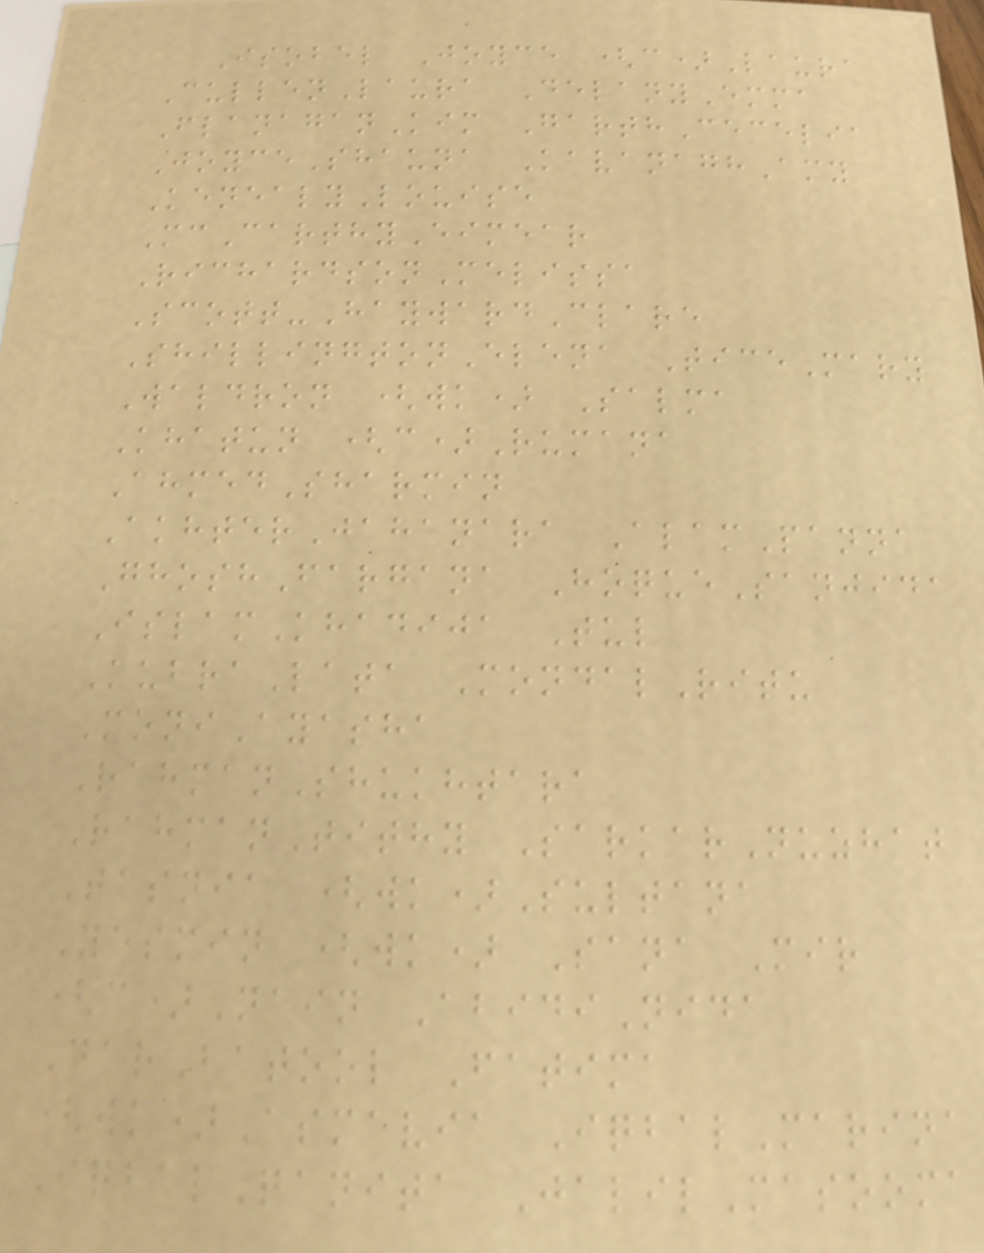Isobel Joyce (c)Laura
CullenLaura DelanyEmma
FlanaganKim GarthCecelia
JoyceShauna KavanaghAmy
KenealyLouise
McCarthyEimear
RichardsonMelissa
Scott-HaywardClare
ShillingtonElena TiceMary
Waldron (wk) Salma
Khatun (c)Rumana
AhmedSharmin
AkhterJahanara AlamPanna
GhoshFargana HoqueSanjida
IslamKhadija Tul
KubraLata MondalRitu
MoniAyasha
RahmanShukhtara
RahmanTithy SarkarNuzhat
Tasnia (wk)Sultana
Yesmin (wk) Sana Mir
(c)Nain AbidiNida
DarBatool Fatima
(wk)Asmavia IqbalMarina
IqbalQanita JalilMasooma
